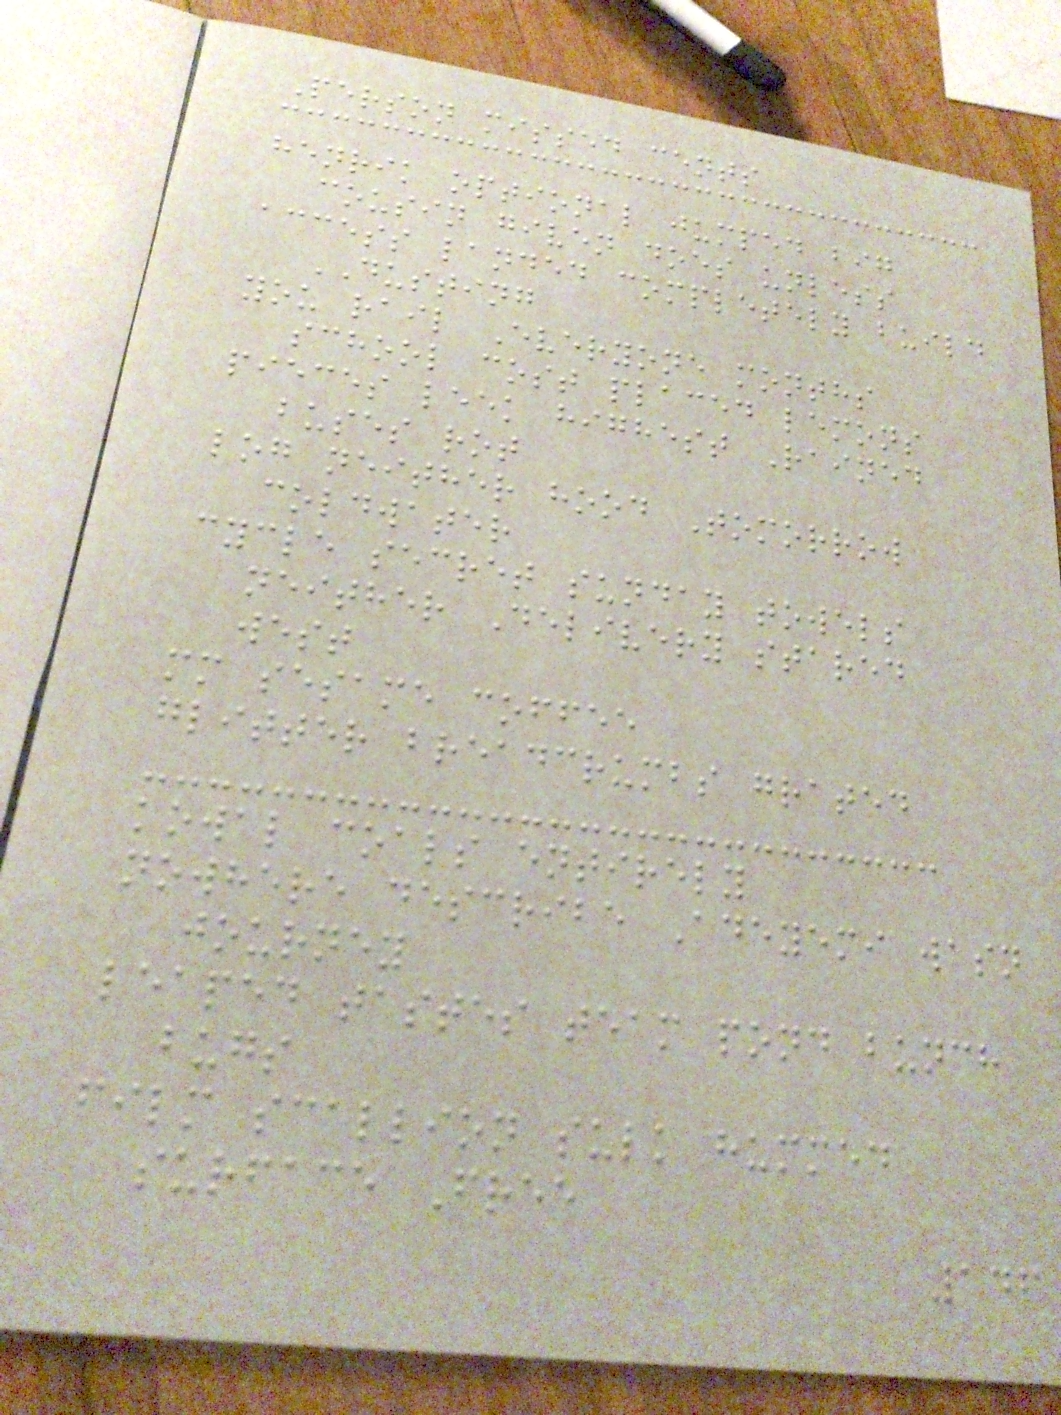Person missed cents
henrik optional jumped big
cousin given does unless
access landed completely build
DUSTING
you rail Everyone months
school cost placed lemons
pieces leek highest Rained
buses rot
log neither hood Tomorrow
coldwater
cycle secret sunday towels
neither Delivery stared
west
mm sesame coffee
glitter breadcrumbs grated
kowal coals entirely
nowhere describe Adeyemi wasn
journey
leaped tastes team pond bunch
bugs
film scallion sulk hummed
surface Free
146
